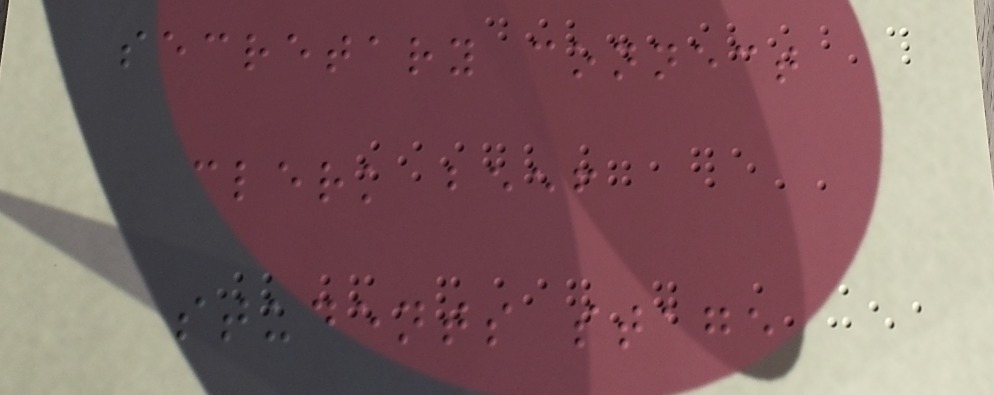secretary connect
clerk beef
students stage
